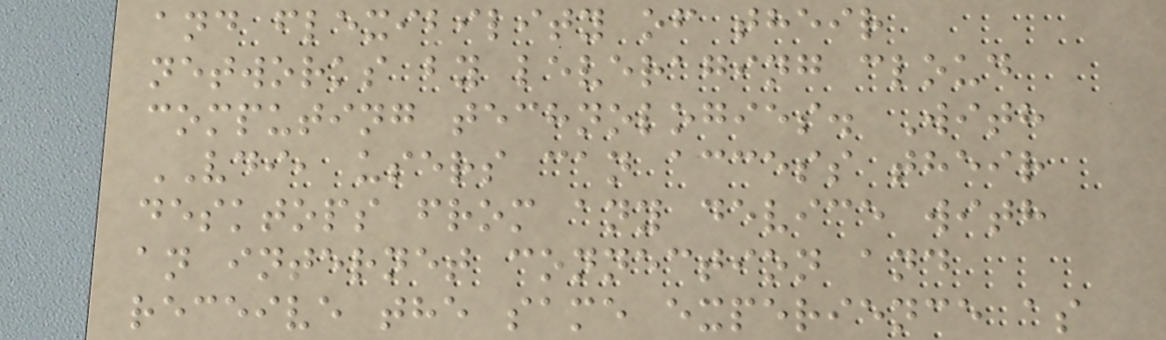and flexibility of their
networks by leveraging cloud
computing technologies. With
VDI, users can access their
desktops from any device with
an internet connection and
receive the same experience as
